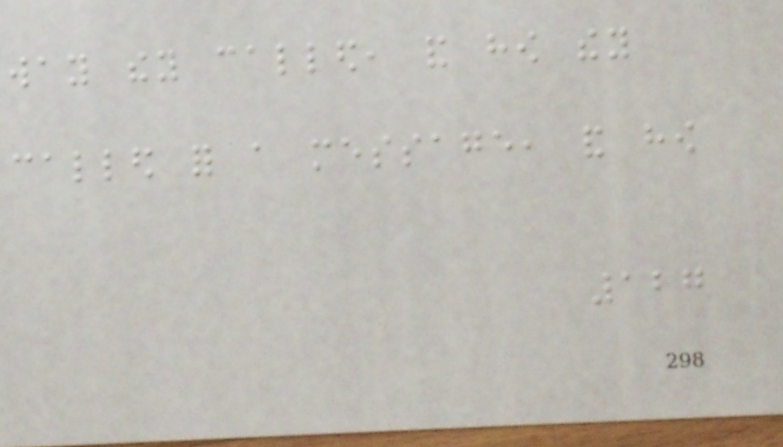way they called, and how they
called for a message, and how
127
